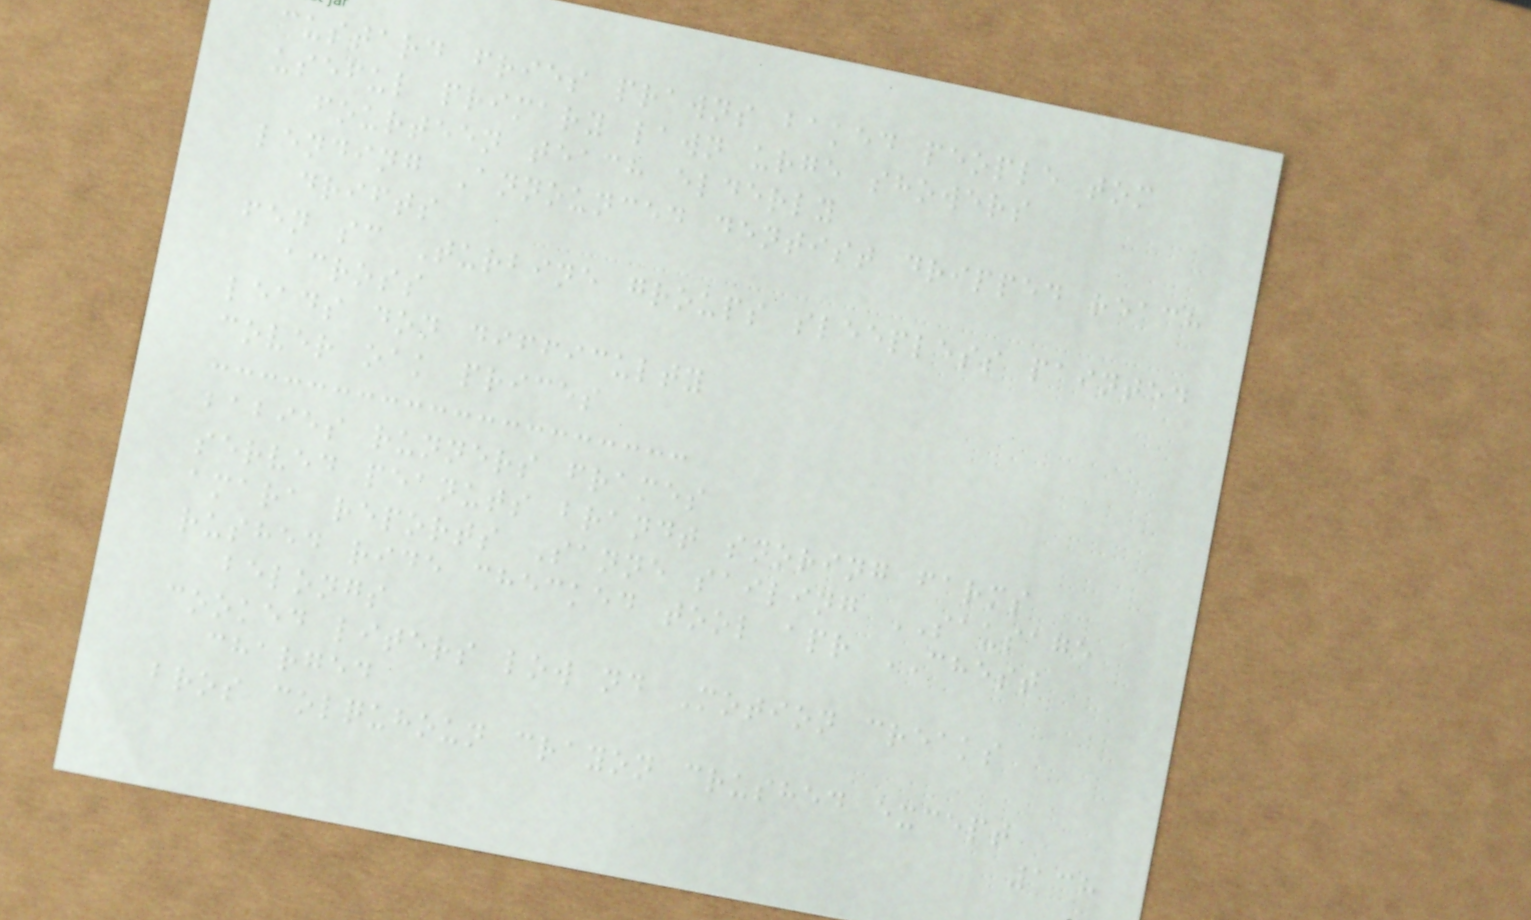custard fries prawns baked people tom
useful primary lawn urge showers
fourteen teach elderly
lending Announced dentist dripped reach
drifts
fen sc Turbine groups sleepless painted
across
leads don difficulty
cover oak prices
babies runners frames
served peanuts brandt snoring farms
amara reports Sanne sailing SAUSAGE
rushed ride checked tool apr CHEST
belongs
cooked liters low nd Motion creaks
charged
bros colquhoun crayon crushed except
138
